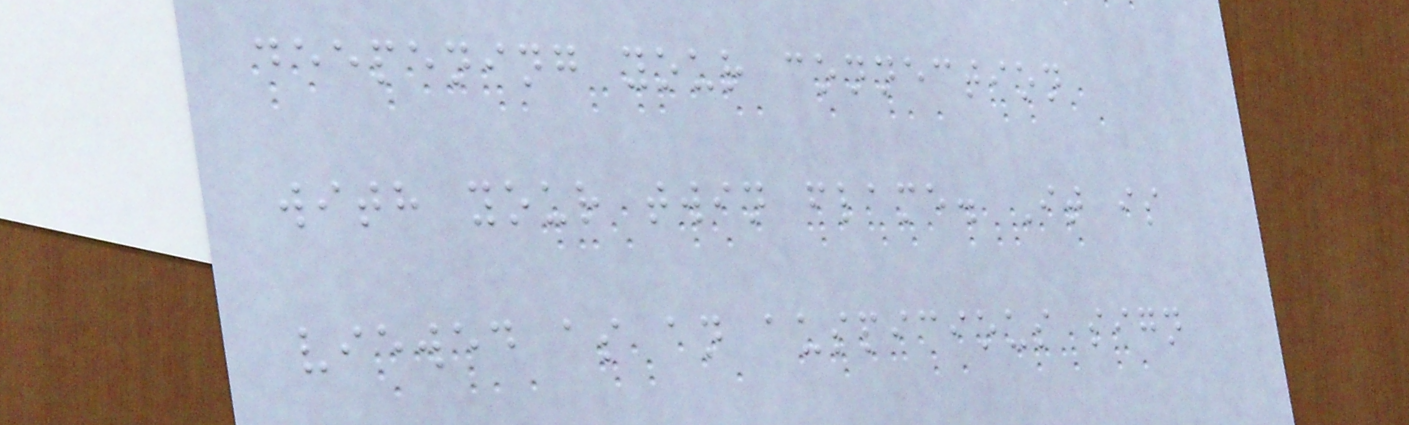deepening your connection
with your twin flame. It is
viewed as an auspicious sign
